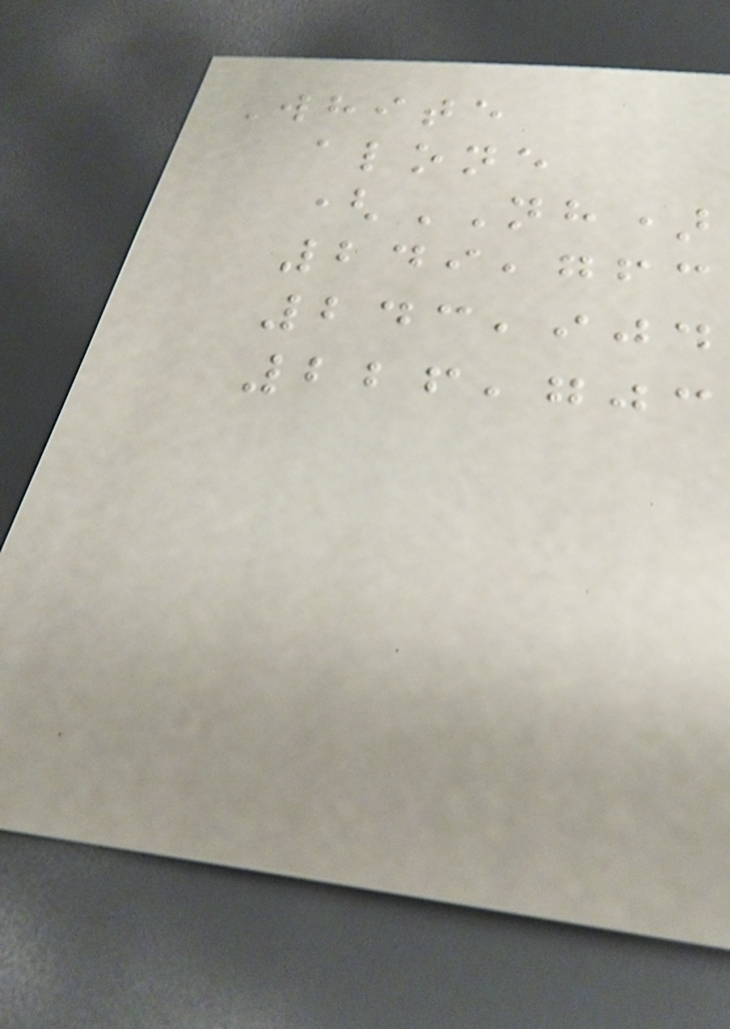White
alone
(NH)
249,763
243,904
226,703
